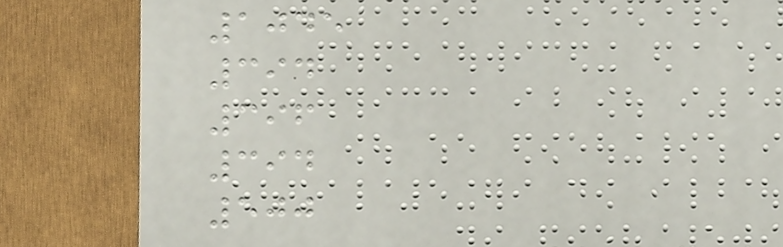1045
394
396
394
500
